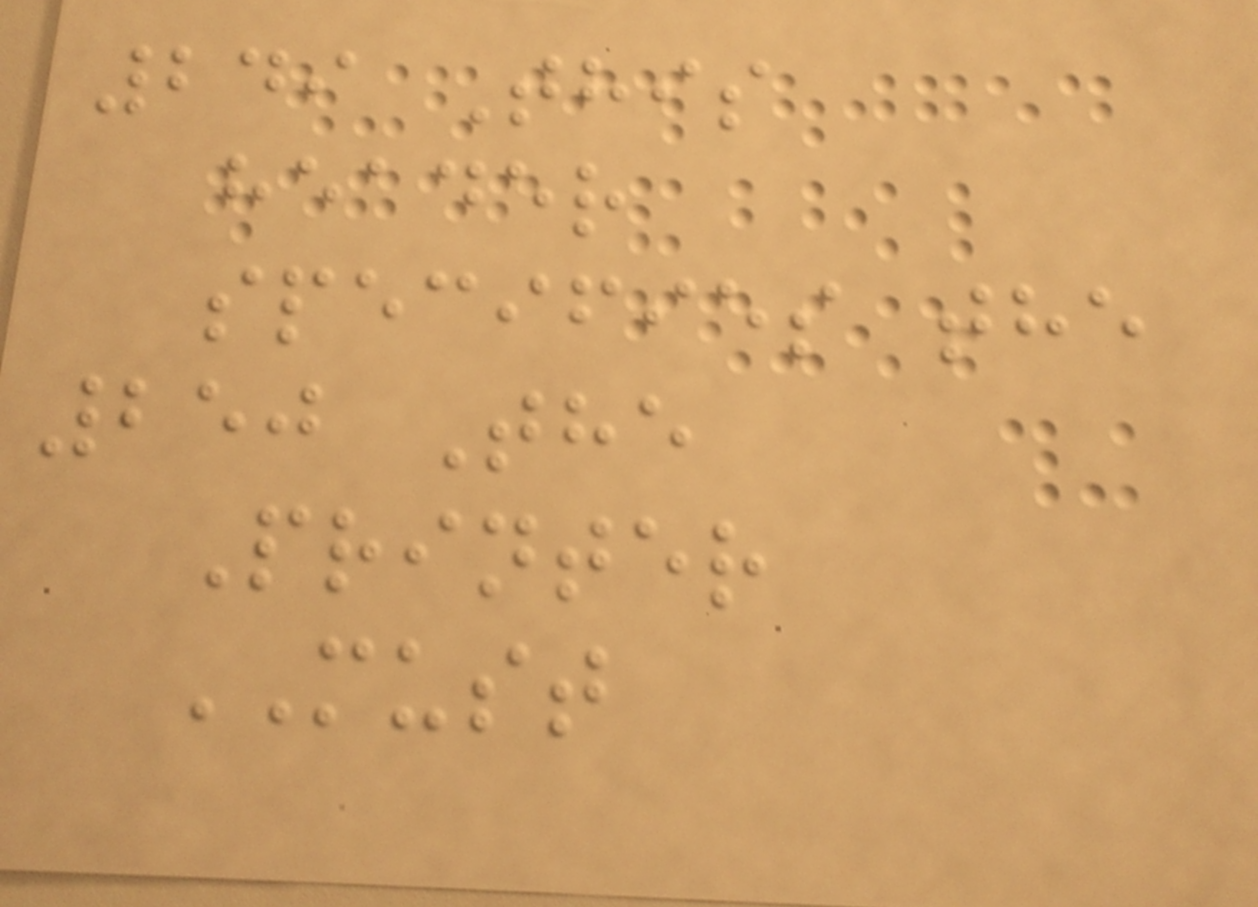249 This
header
specifies the
250 The
Printer
MUST
